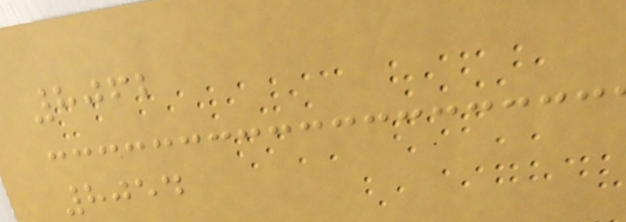8062
8054
